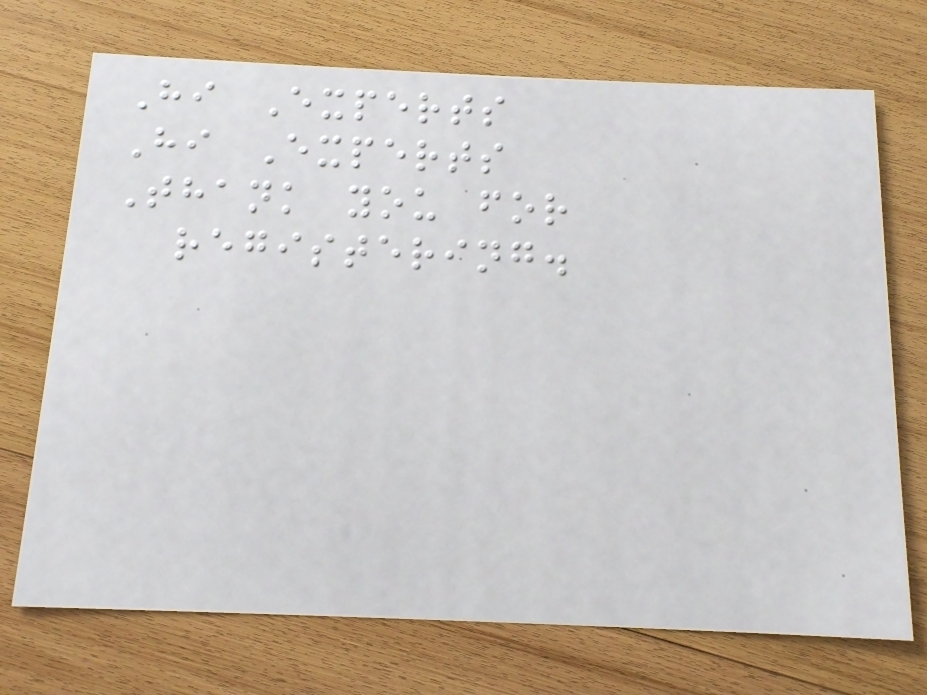Hi Experts
Hi Experts
Thank you for
registering.
